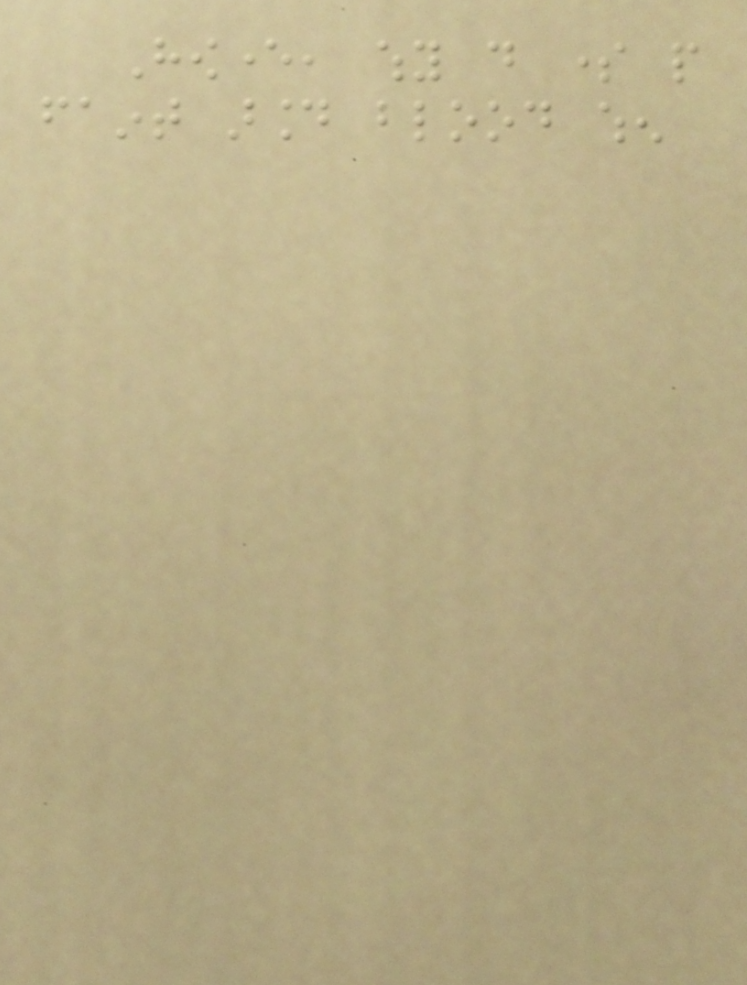However, why do some people
faint around blood when
